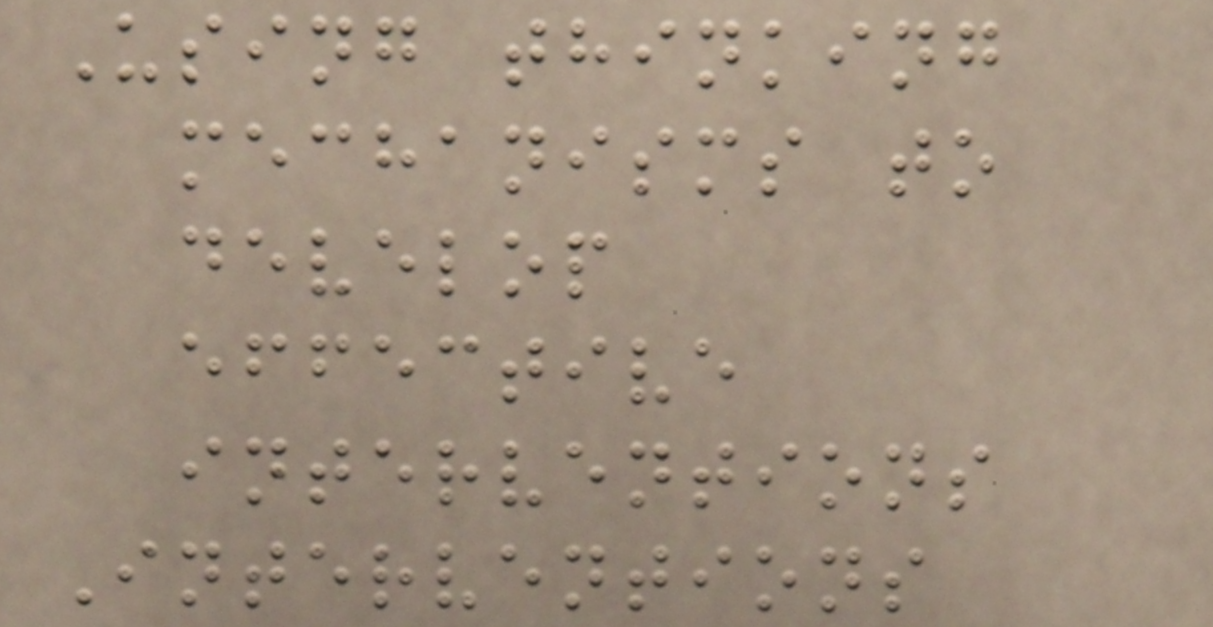Using thinking
mechanisms to
develop
effective
interventions
Interventions
